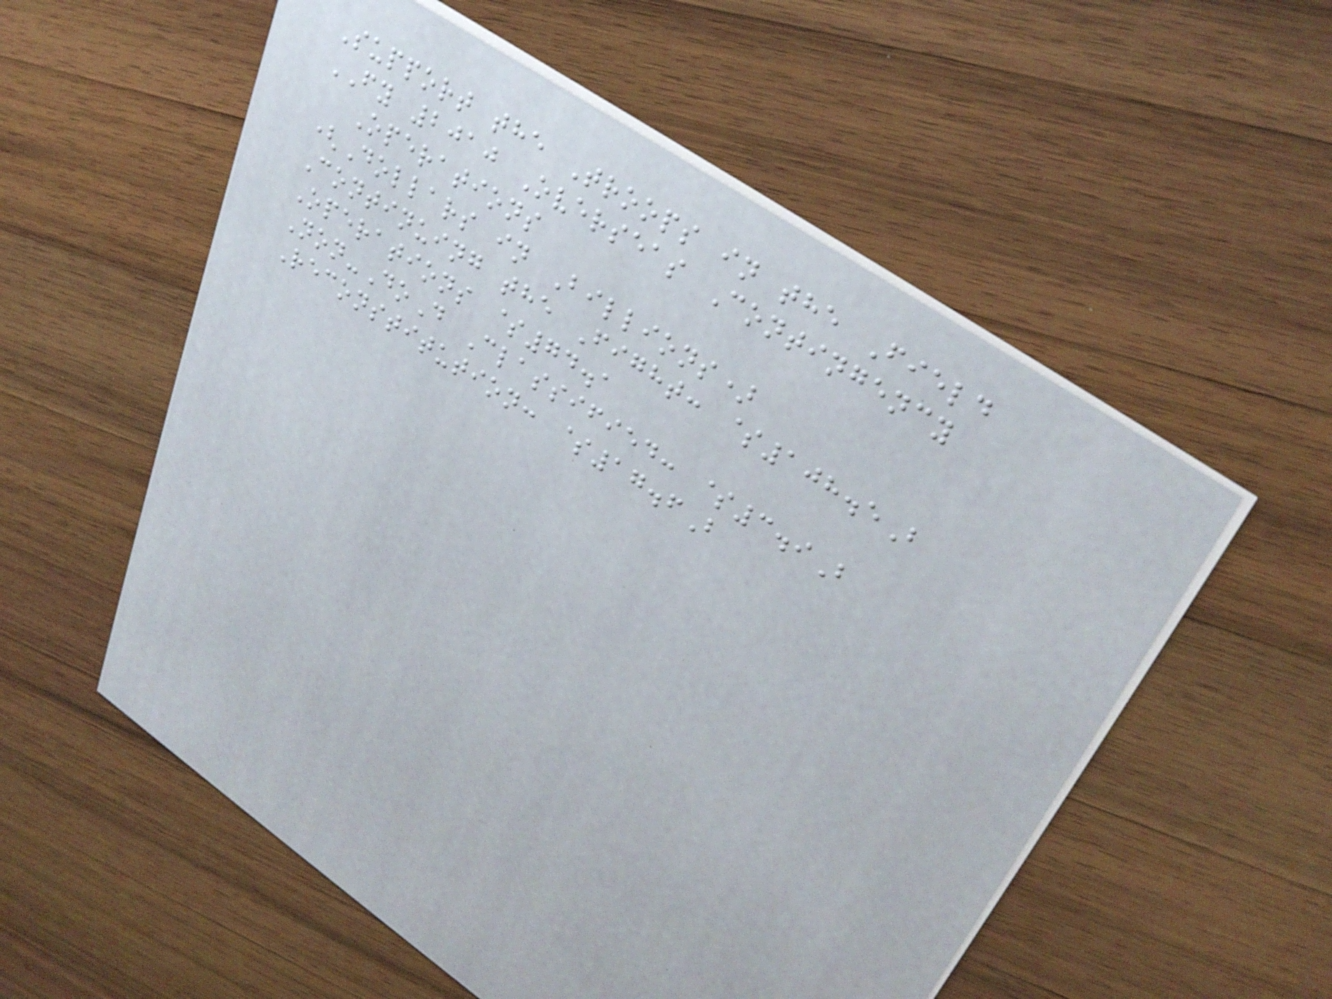Support the Troops in the Field
FY 2010 Overseas Contingency
Operations
(Dollars in Billions)
Continuing the Fight: $108.5B
Operations $74.1
Non-DoD Classified: $3.9B
Reconstitution: $17.6B
